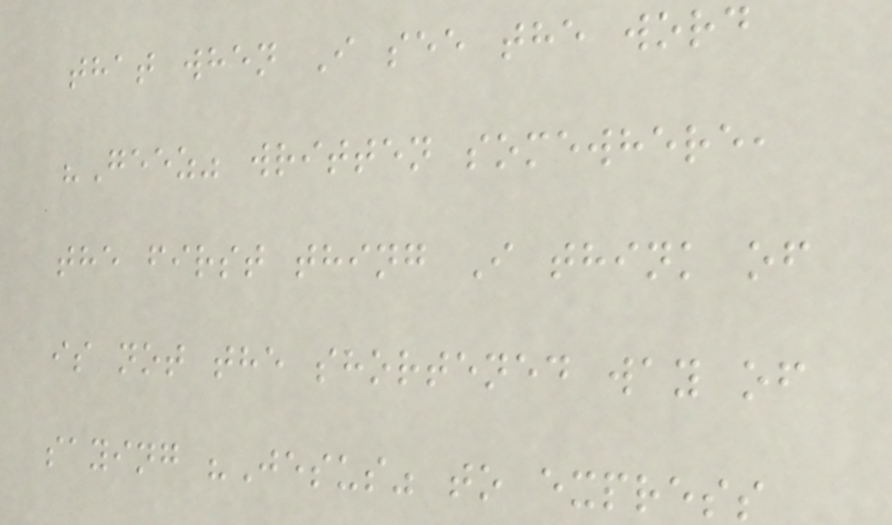that when I see the word
"Geez" written somewhere,
the first thing I think of
is not the shortened way of
saying "Jesus" to express
